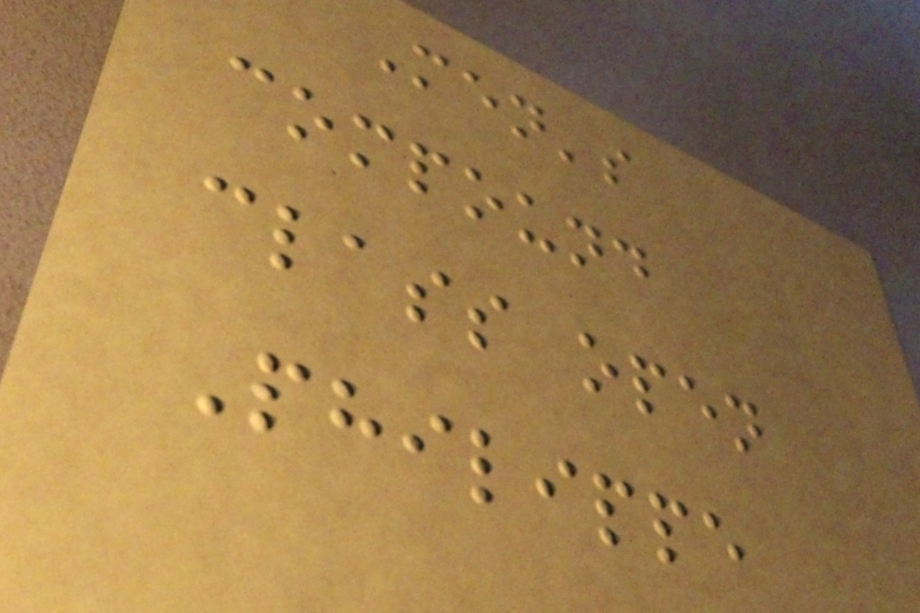Men's
compound
class open
Philippe
